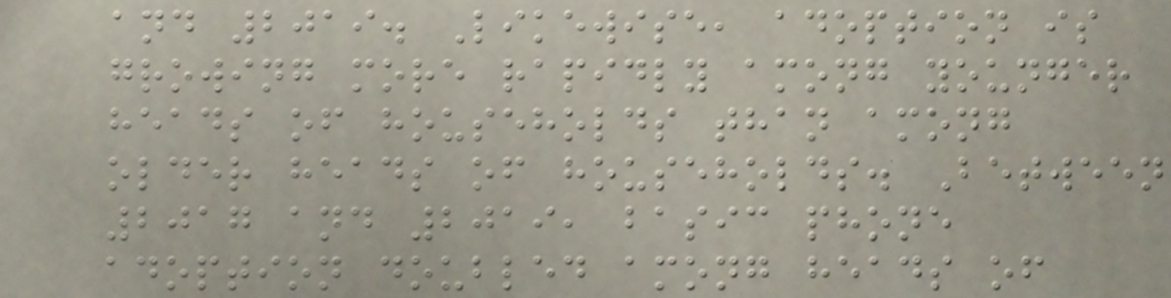and 2019. Likewise, adoption is
growing more rapidly among younger
heads of households than among
older heads of households. Between
2017 and 2019, basic phone
adoption doubled among heads of
